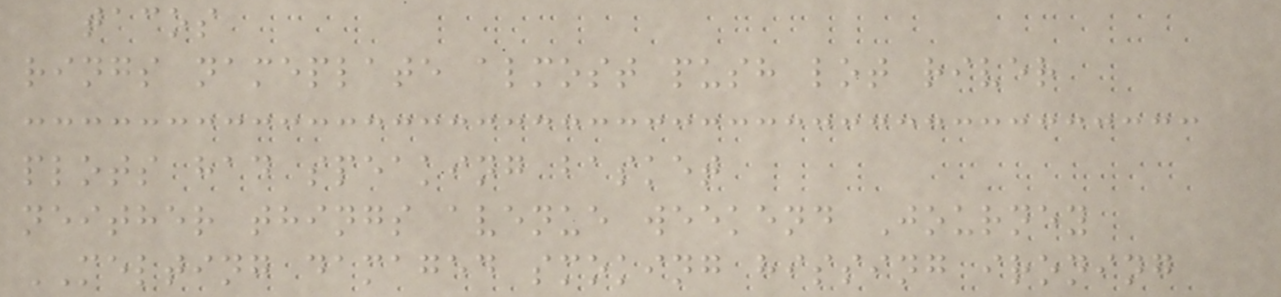tacos
rings nameplate almost push lot river
plots had speaking basket
neither things avenue weekend Journey
MELTING damaged smoking hissing ironing
